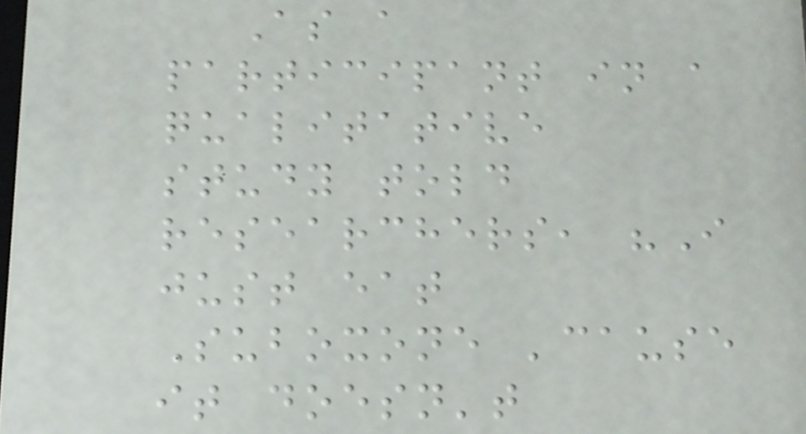As a
participant in a
qualitative
study told
researchers, "I
just eat
Suboxone 'cause
it doesn't
